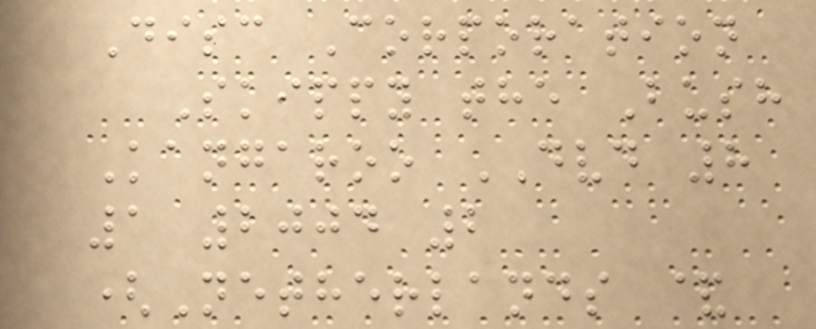Disc Corporation
Skippy the Bush
Kangaroo DVD 8
1 2004 2
(Netherlands &
